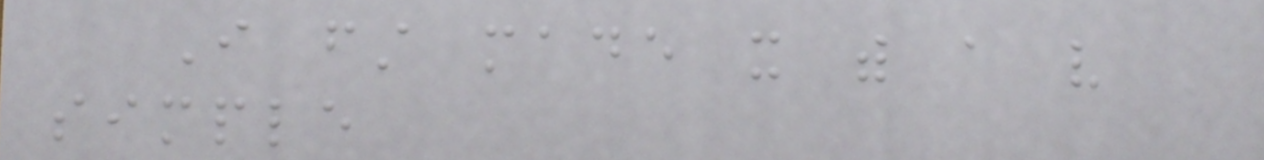I first made it with a very
simple
